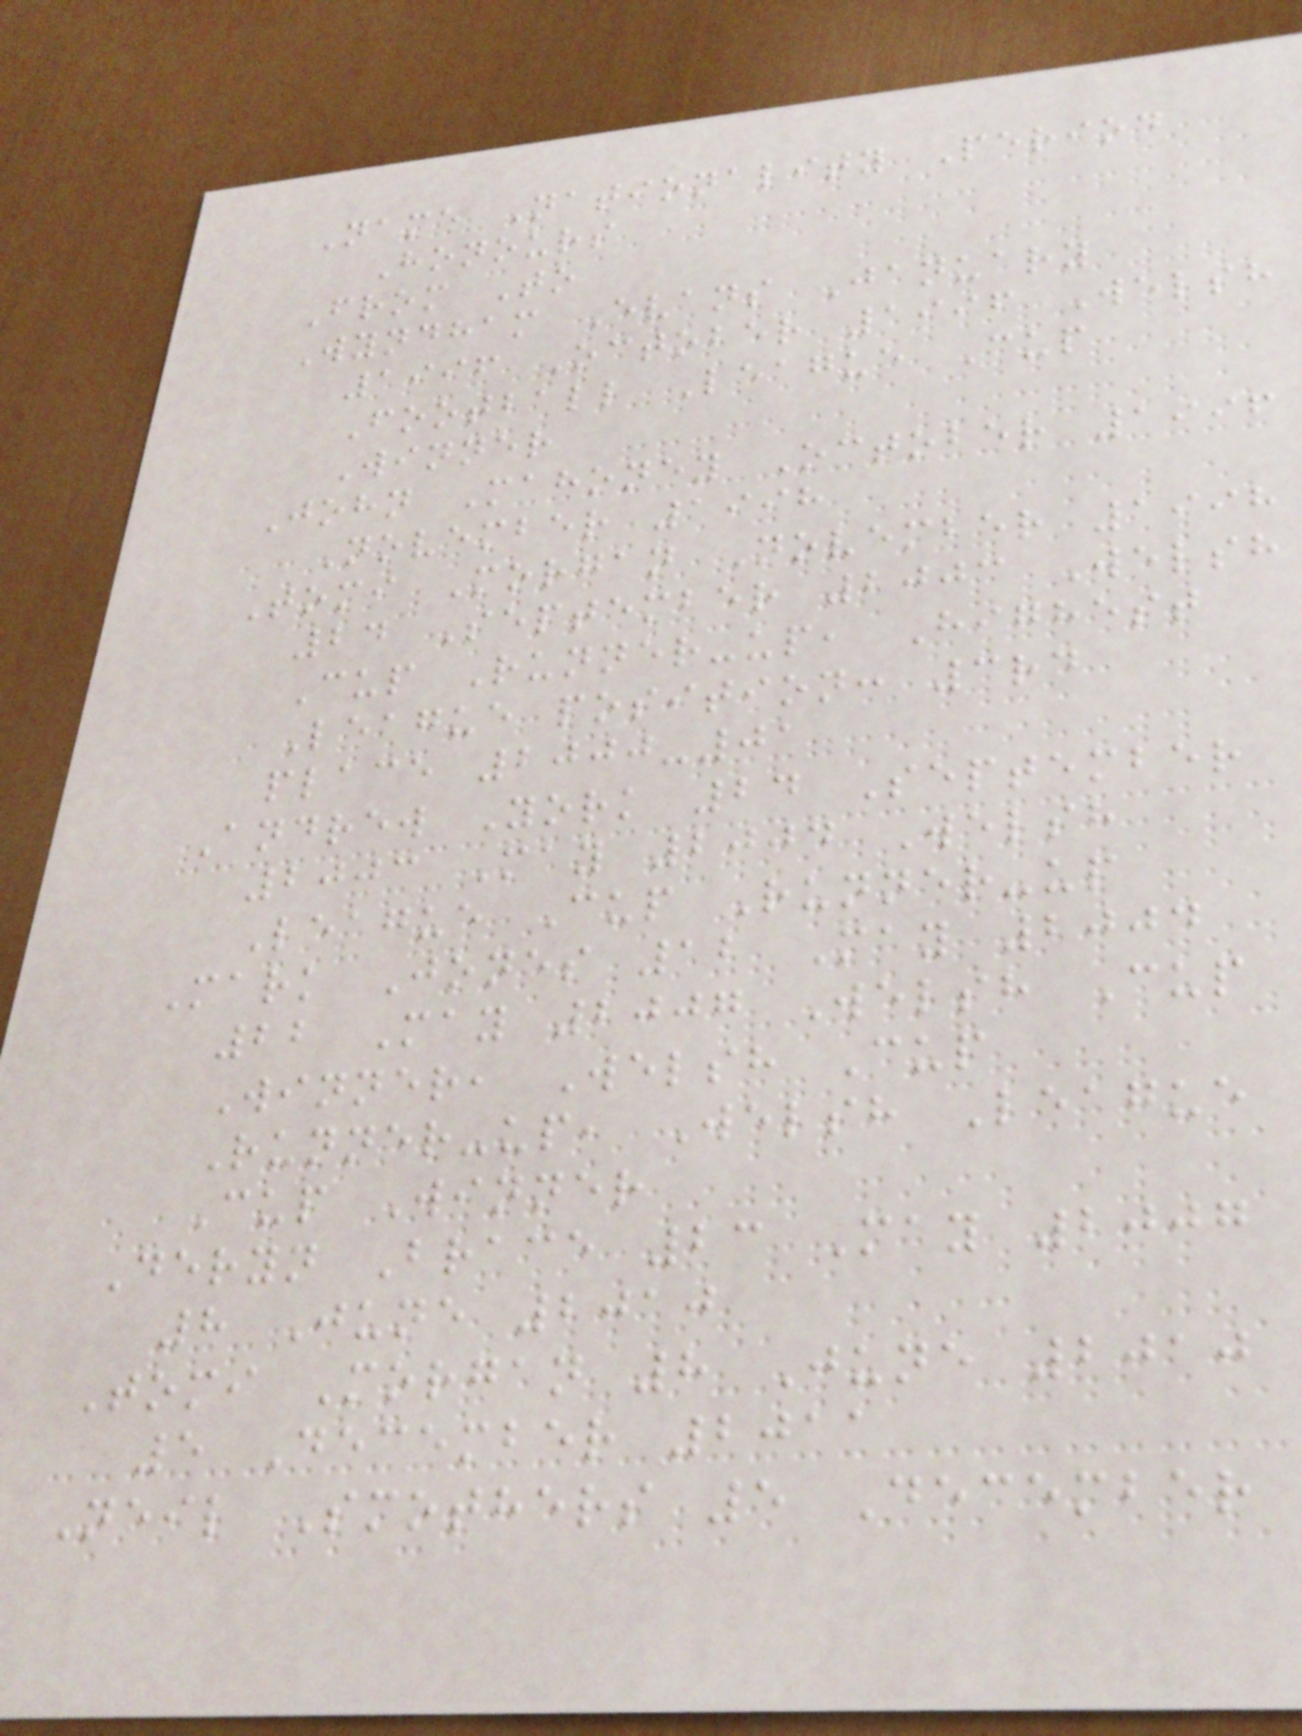Name Nationality Period
Honours
From To
Wyndham Evans January
1996 October 1996 Welsh
Football League Cup
Winner
John Mahoney October 1996
November 1998
Tomi Morgan November 1998
24 September 2003 Welsh
Cup Runner-up, Highest
League position: 3rd
place 2000-01
Andrew York 24 September
2003 May 2004 Welsh
League Cup Runner-up
Mark Jones 12 May 2004
22 May 2007 Welsh Cup
Winner, Welsh Cup
Runner-up, Welsh League
Cup Winner
Deryn Brace 23 May 2007
8 June 2010
Tomi Morgan 8 June 2010
5 December 2011
Neil Smothers 5 December
